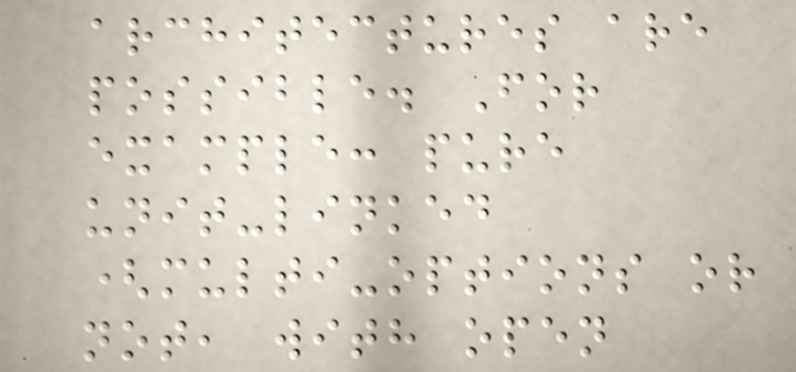architectures are
possible. For
example: pure
unit-linked
(multi-options or
not, with open
